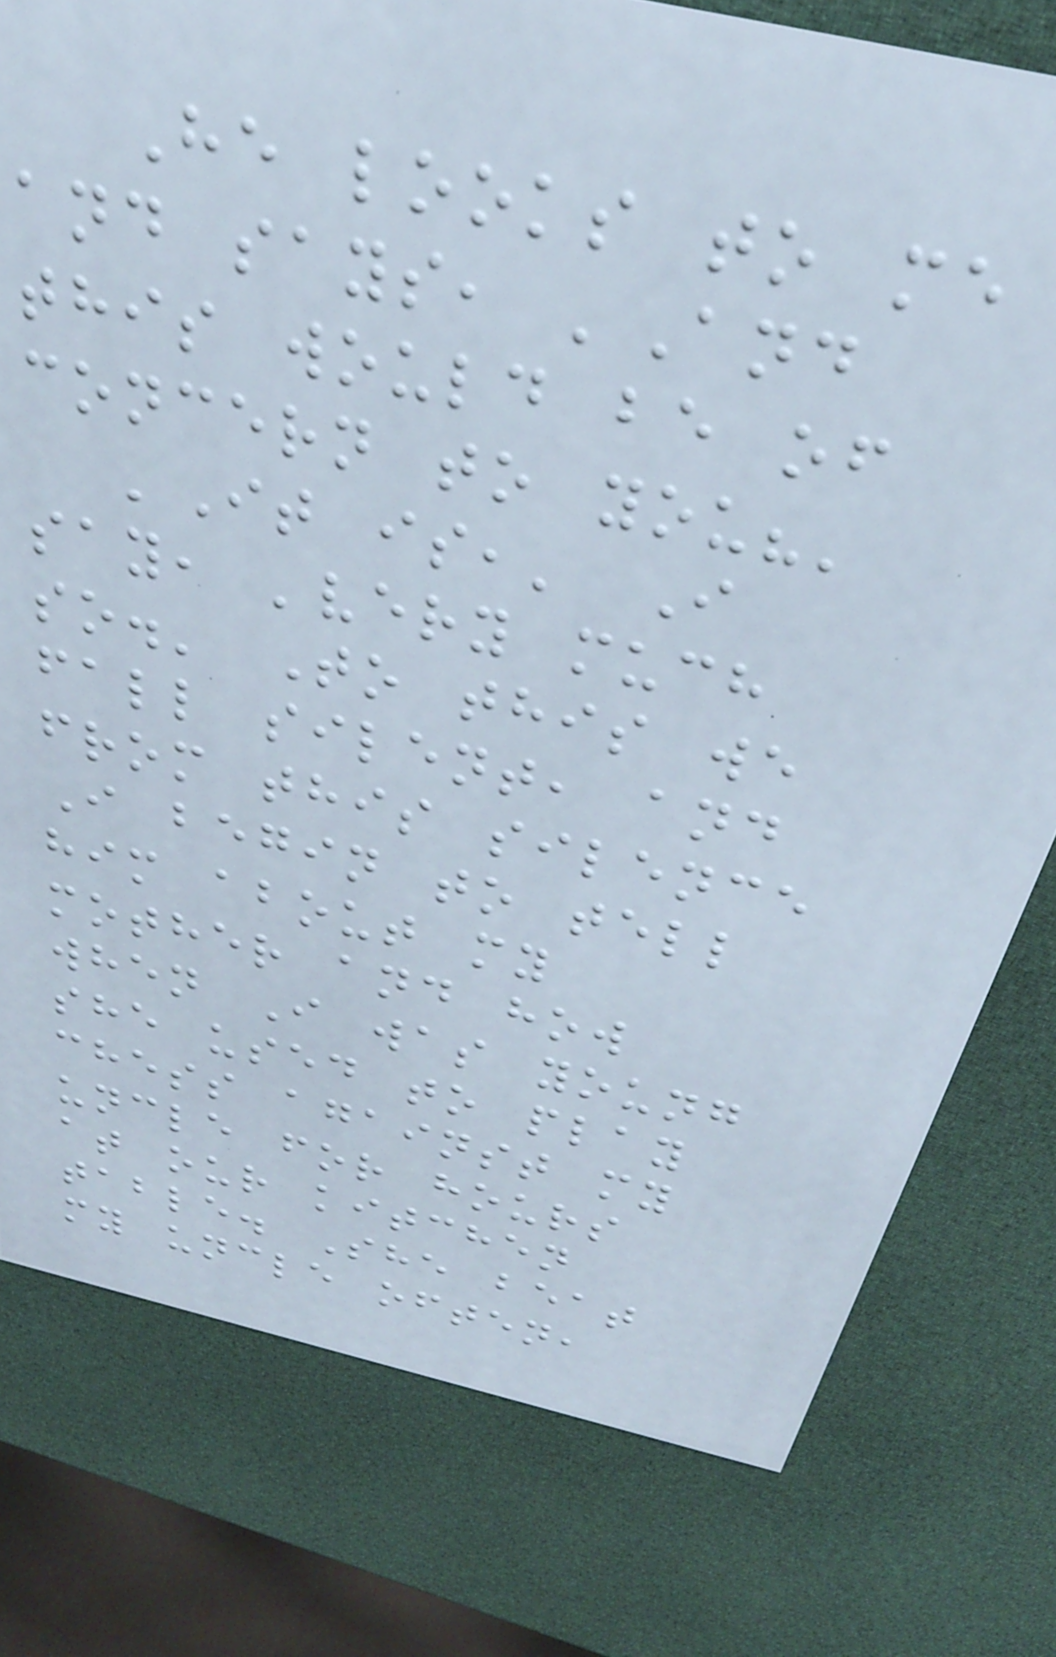He looks to me
and says, 'And
this would be of
concern to you?'
'It is,' I
say, 'very much
so.' To this we
fall silent, and
from this silence
I begin to tell
him about my
mother and how
when I was young
she used to play
chess against my
uncle for hours
at our kitchen
table. She beat
my uncle often,
